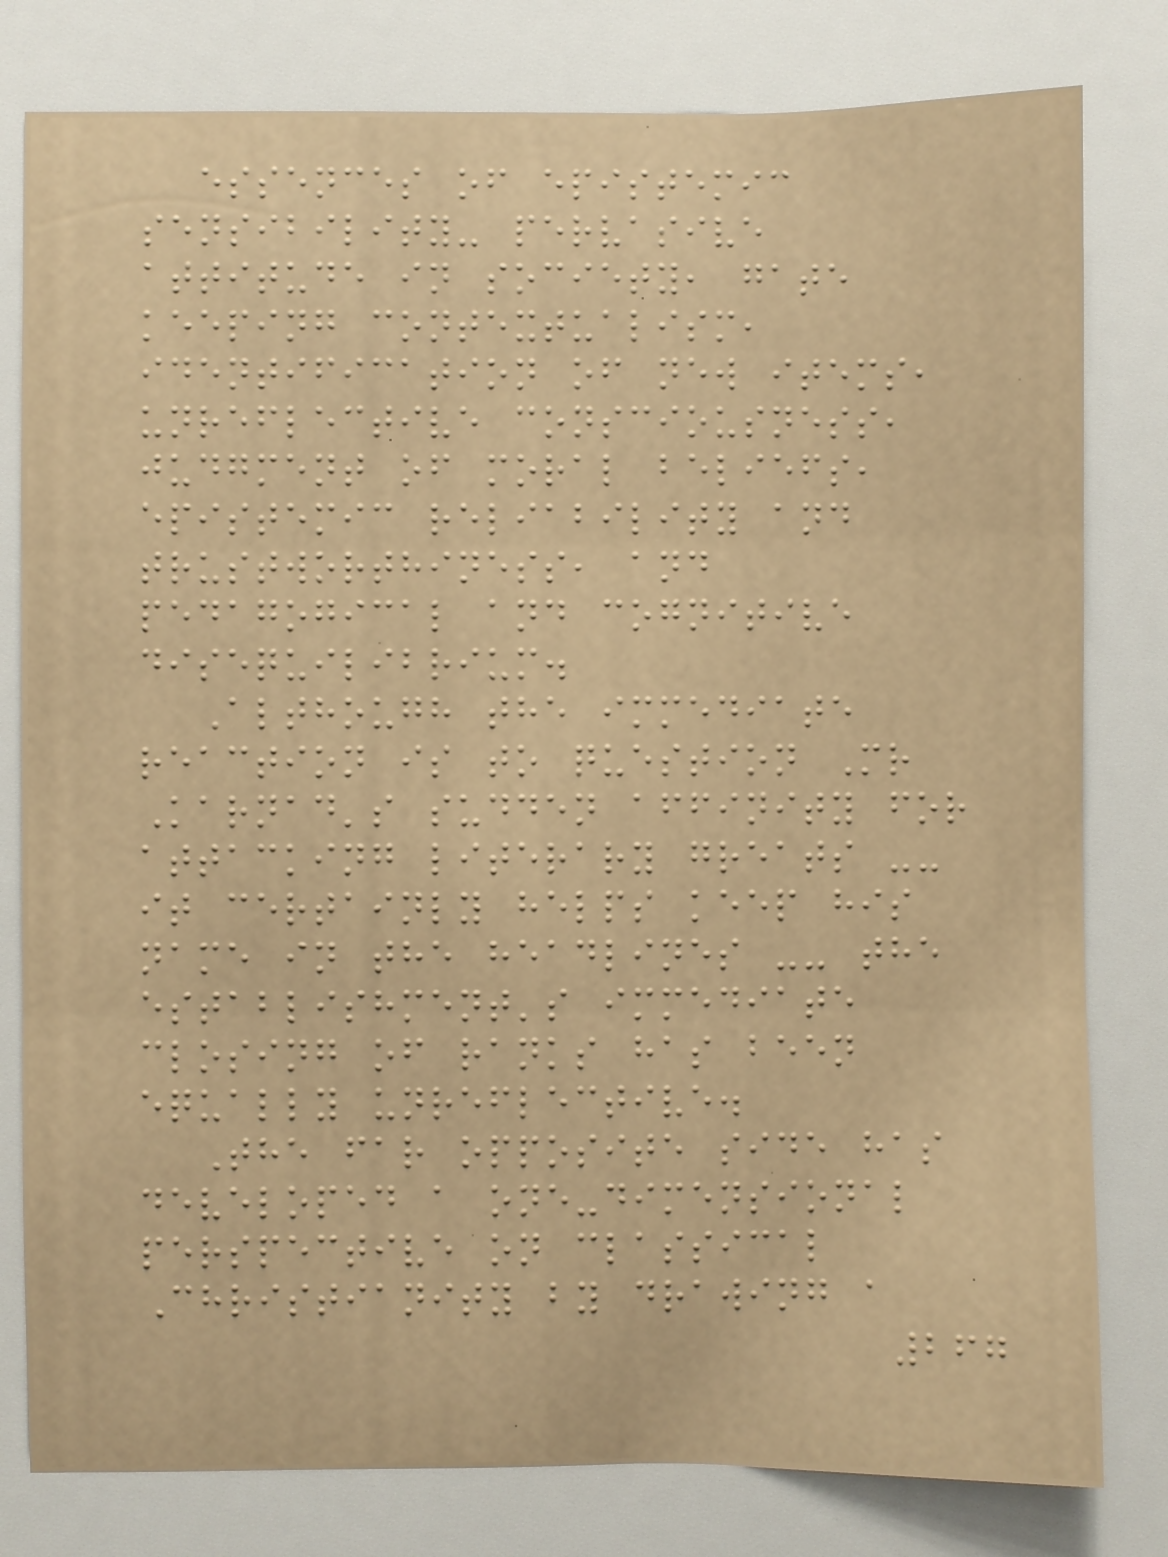essences of epistemic
sensibility- pervasive
attitude in society, gate
keeping contextualism,
identification of new items,
unreflective consciousness,
judgment of moral beliefs,
epistemic reliability and
trustworthiness, and
pedagogical and cognitive
disequilibrium.
Although the immediate
reaction is to question Mr
Karnad's sudden affinity for
attacking literary greats --
it certainly helps keep his
name in the headlines -- the
establishment's immediate
closing of ranks has been
equally unreflective.
The far opposite side has
developed a one-dimensional
perspective on classical
Christianity by drawing a
267
